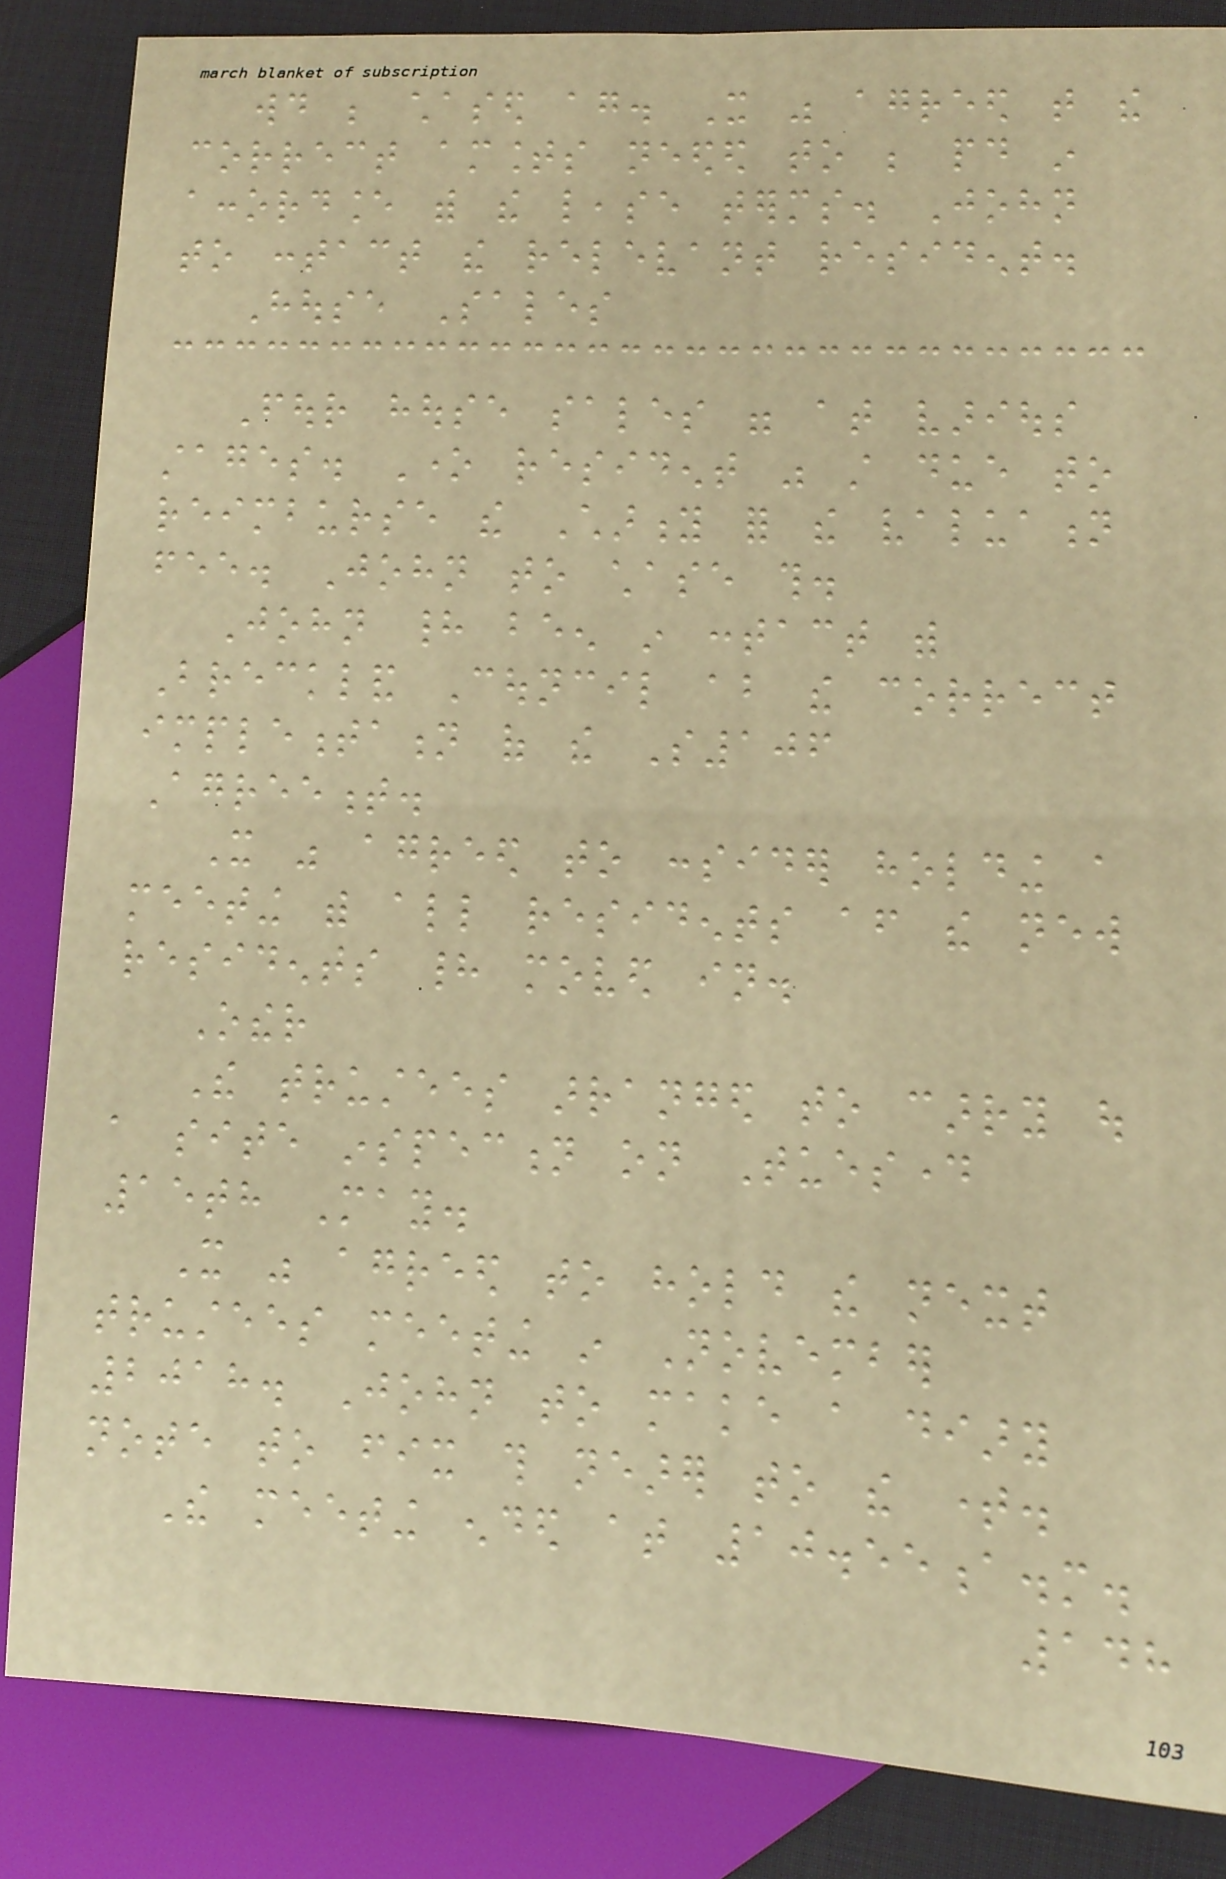would be chased again. It was agreed that the
correct amounts needed to be paid in
accordance with the lease terms. John
to contact the relevant resident.
House Sales
Four house sales were at various
stages. One resident was still due to
reimburse the Charity for the valuation
fee. John to chase this.
John had been in contact with
Breckland Council about the correct
implementation of the S106
Agreement.
It was agreed to consider holding a
meeting with all residents after the new
residents had moved in.
Other
The trustees arranged to carry out
a site inspection on Tuesday
15th May.
It was agreed to hold the next
trustees meeting in November
2018. John to make a diary
note to fix this nearer to the time.
The meeting ended at 10.55a.m.
148
